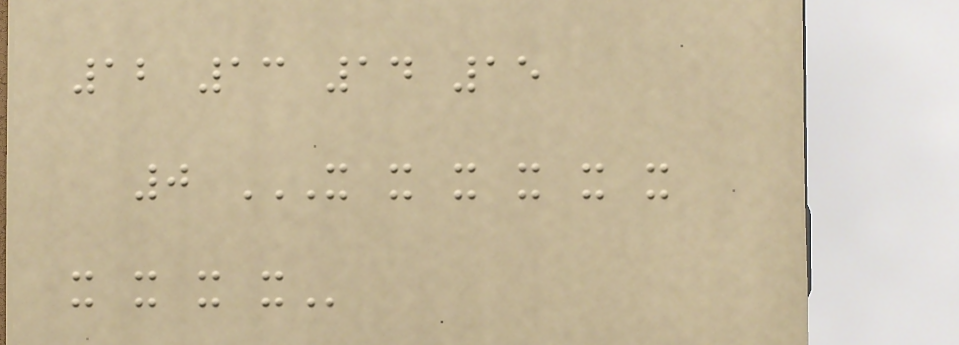12 13 14 15
0 X X X X X X
X X X X
